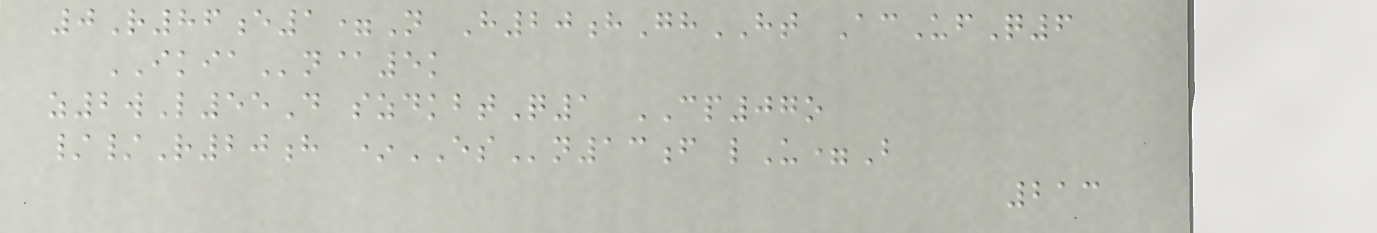0R86e1=N H20hGhHT AcUfQ6
IKIAn@5k
z2wL55D szdkbtQ1 CP07o
//R20h *ESn13f lU=B
213
